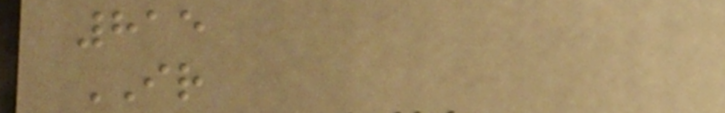815
IR
